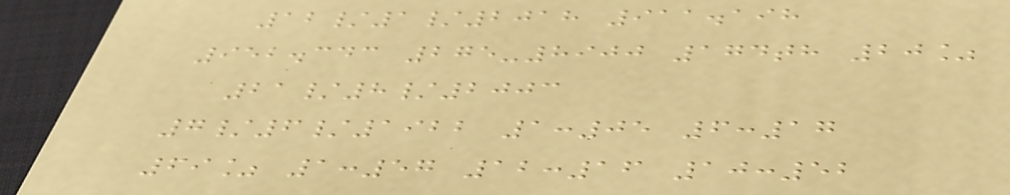12/1/2018 911.198
952.343 275-8900 174th 20%
21/8/2003
7/6/1922 1:05 6:17
69% 1:57 12:16 10:52
